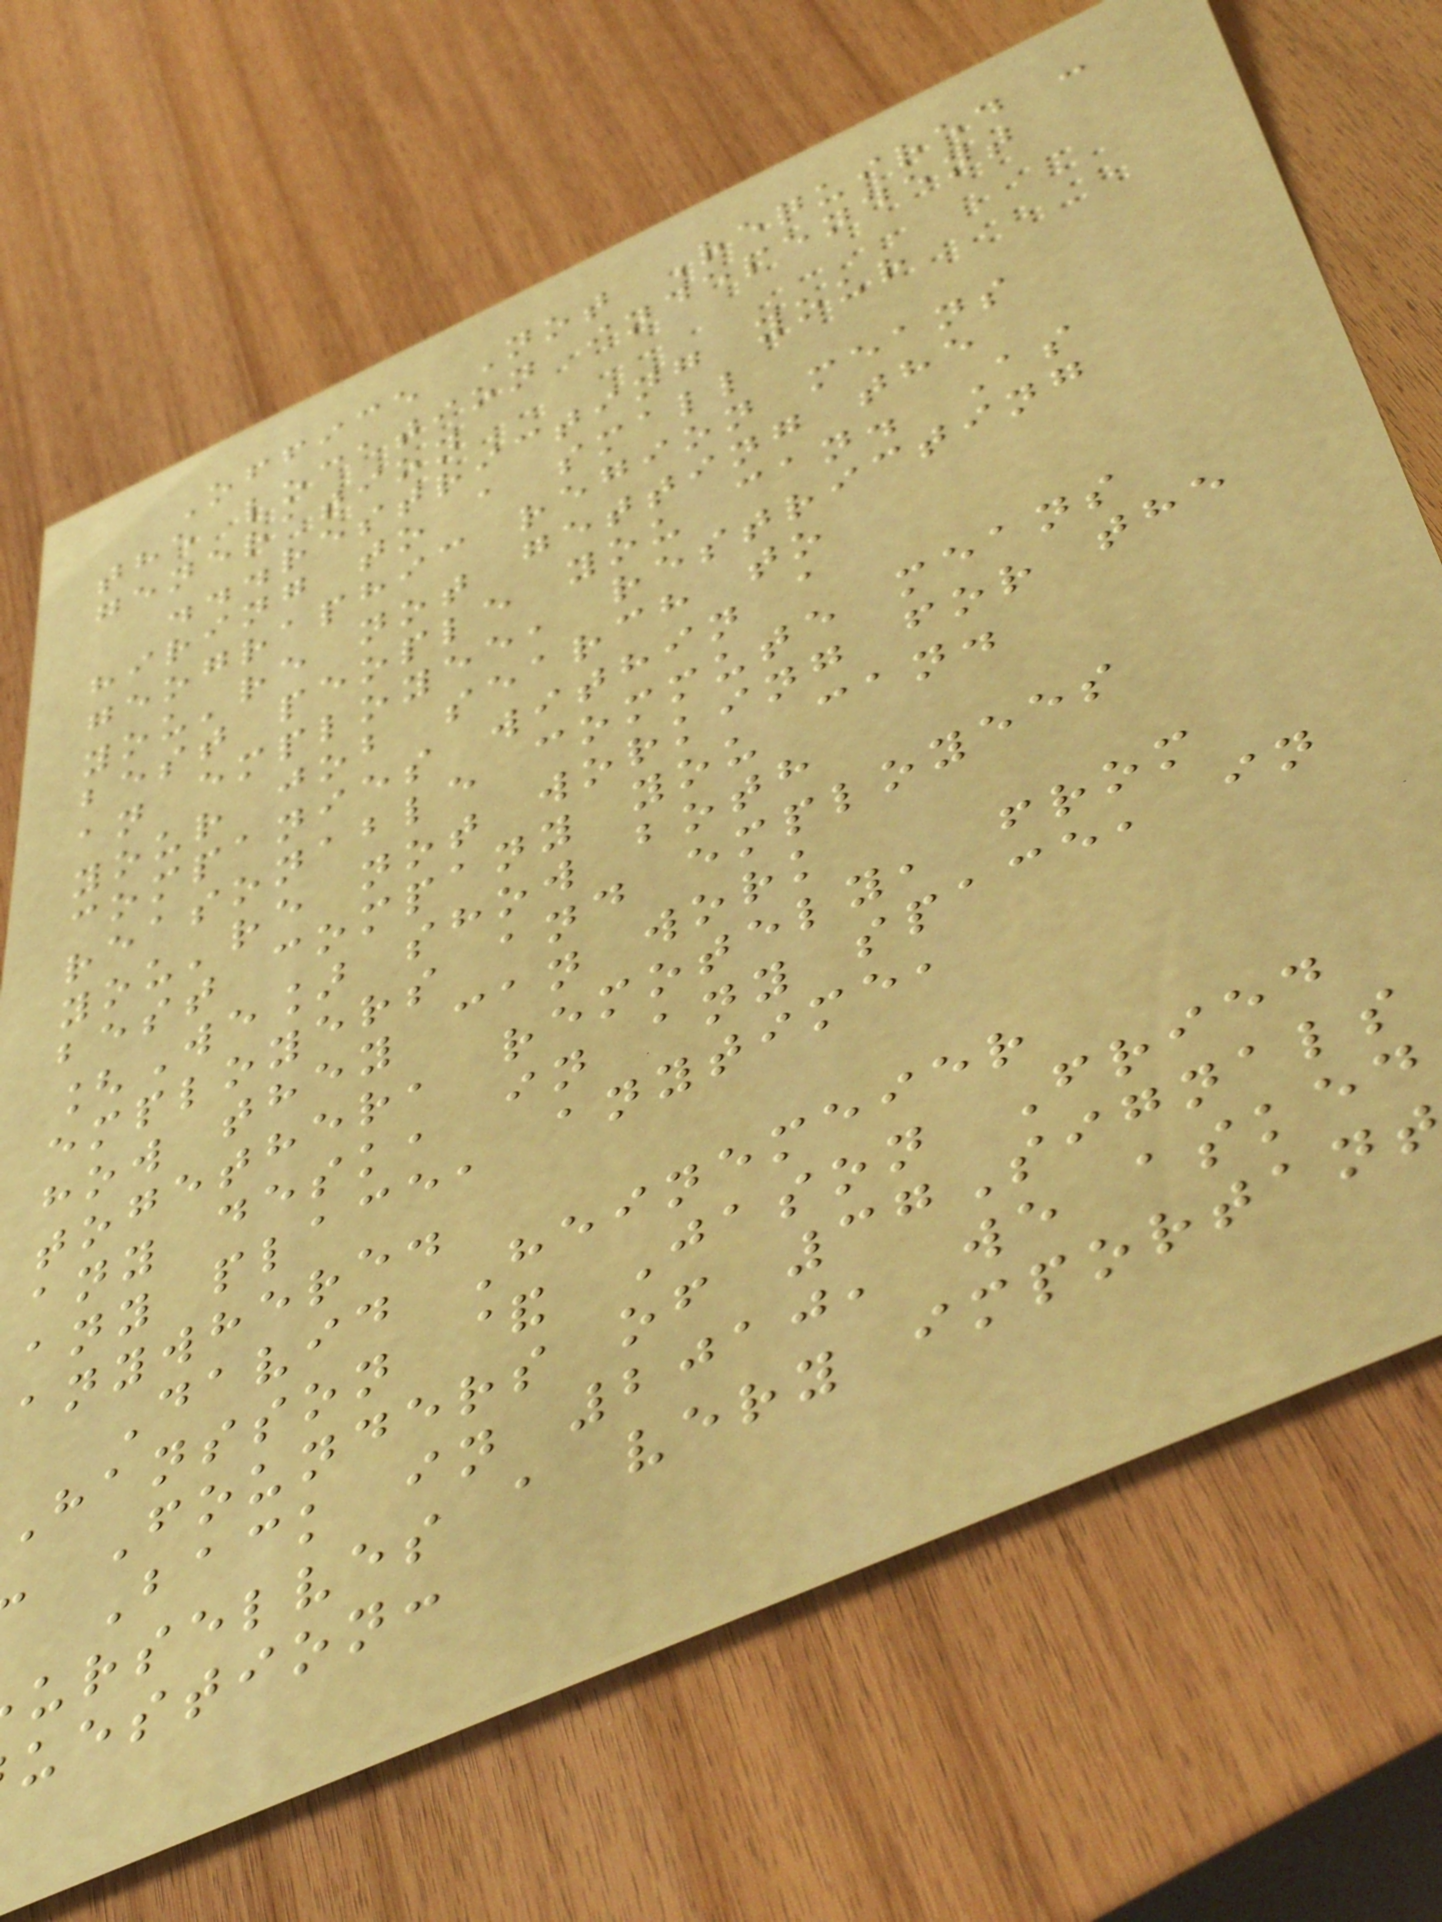Office Not Required :
the location independent
generation
...restricting your
hiring to a small
geographic region means
you're not getting the
best people you can. As
an employee, restricting
your job search to
companies within a
reasonable commute means
you're not working for the
best company you can.
[We] show both
employers and employees
how they can work
together, remotely, from
any desk, in any space, in
any place, anytime,
anywhere.
David Heinemeier
Hansson & Jason Fried
Founders of 37Signals
Back in 2010, we asked
urselves a very important
uestion:
